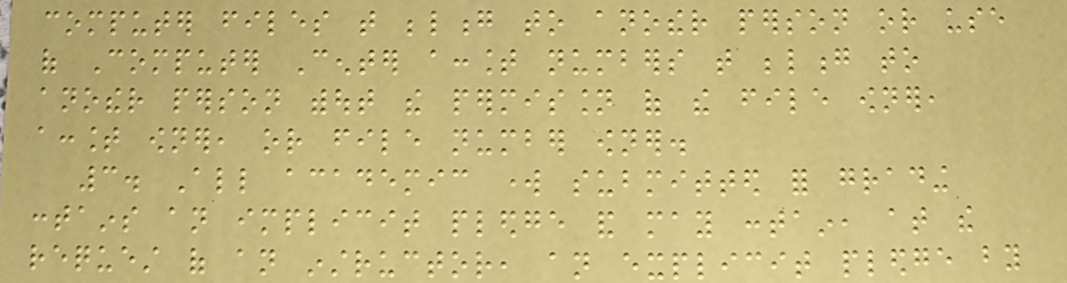computer files that belong to another person or use
of Computer Center account numbers that belong to
another person without the permission of the file owner,
account owner, or file number owner.
3. All academic work submitted for grading
contains an implicit pledge and may contain, at the
request of an instructor, an explicit pledge by
